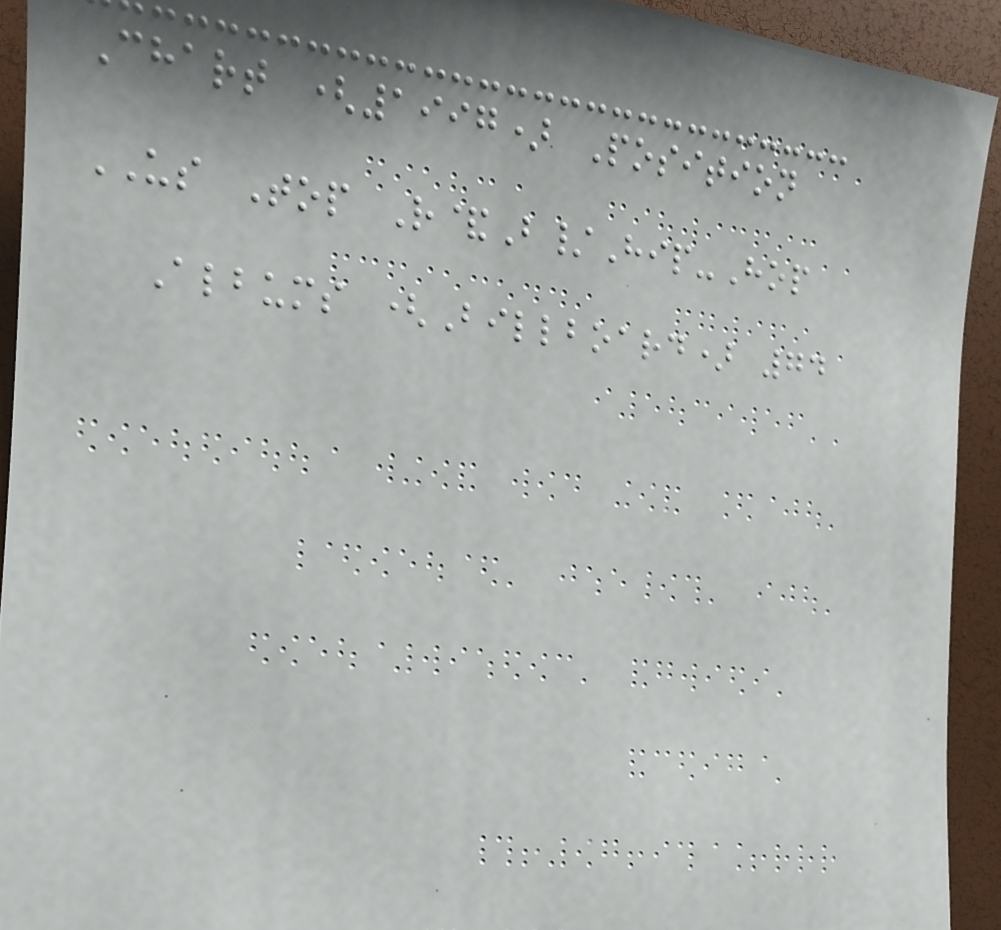Chart (1997) Position
US Top R&B/Hip-Hop
Albums (Billboard) 74
